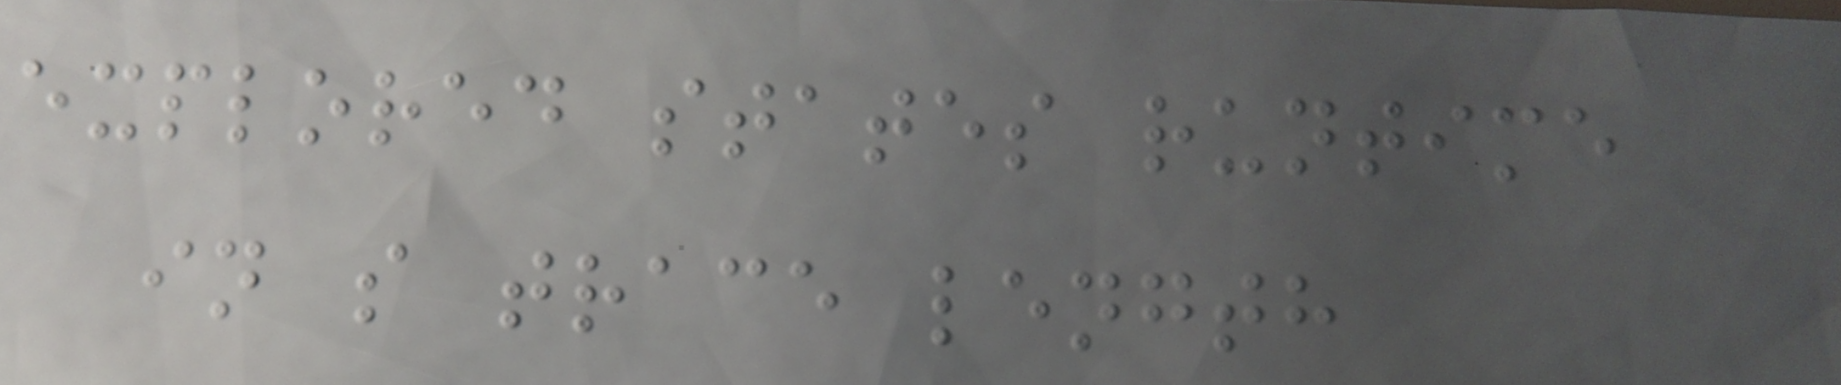explored states runtime
in s trace length
